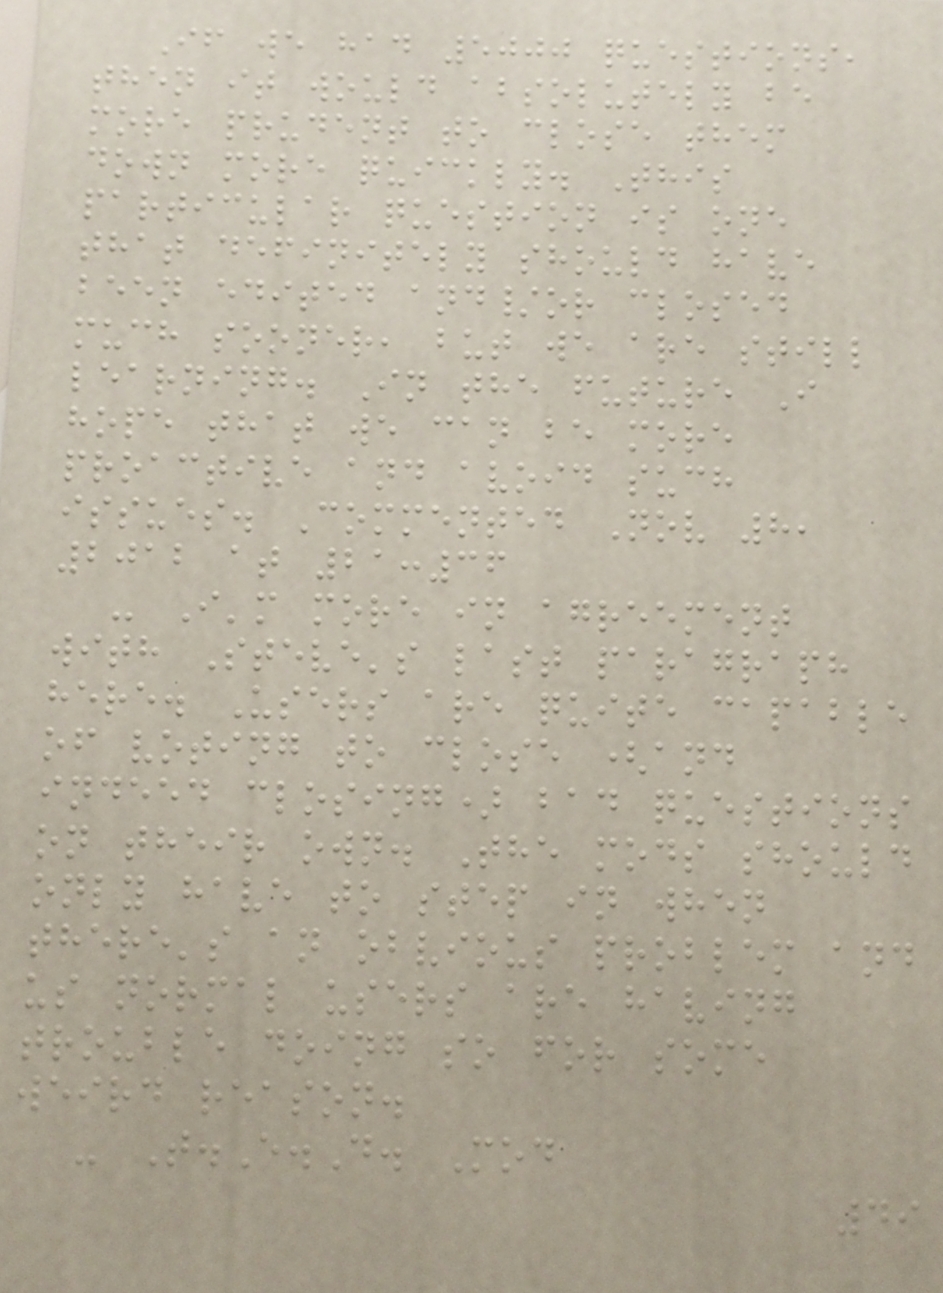If we had 5000 questions,
then it would absolutely be
more prudent to close them
down more quickly. This
particular question is one
that definitely should have
been edited and/or closed
much sooner, but we are still
learning. In the future I
hope that we can be more
proactive and avoid such
issues. Commented Nov 8,
2012 at 21:36
- I'm more in agreement
with Steve's last paragraph
here. Users are quite capable
of voting to close (and
indeed closing) bad questions
on their own. The mods should
only have to step in when
there's an obvious problem and
us normal users are having
trouble doing so for some
weird reason.
- T.E.D. Mod
49
